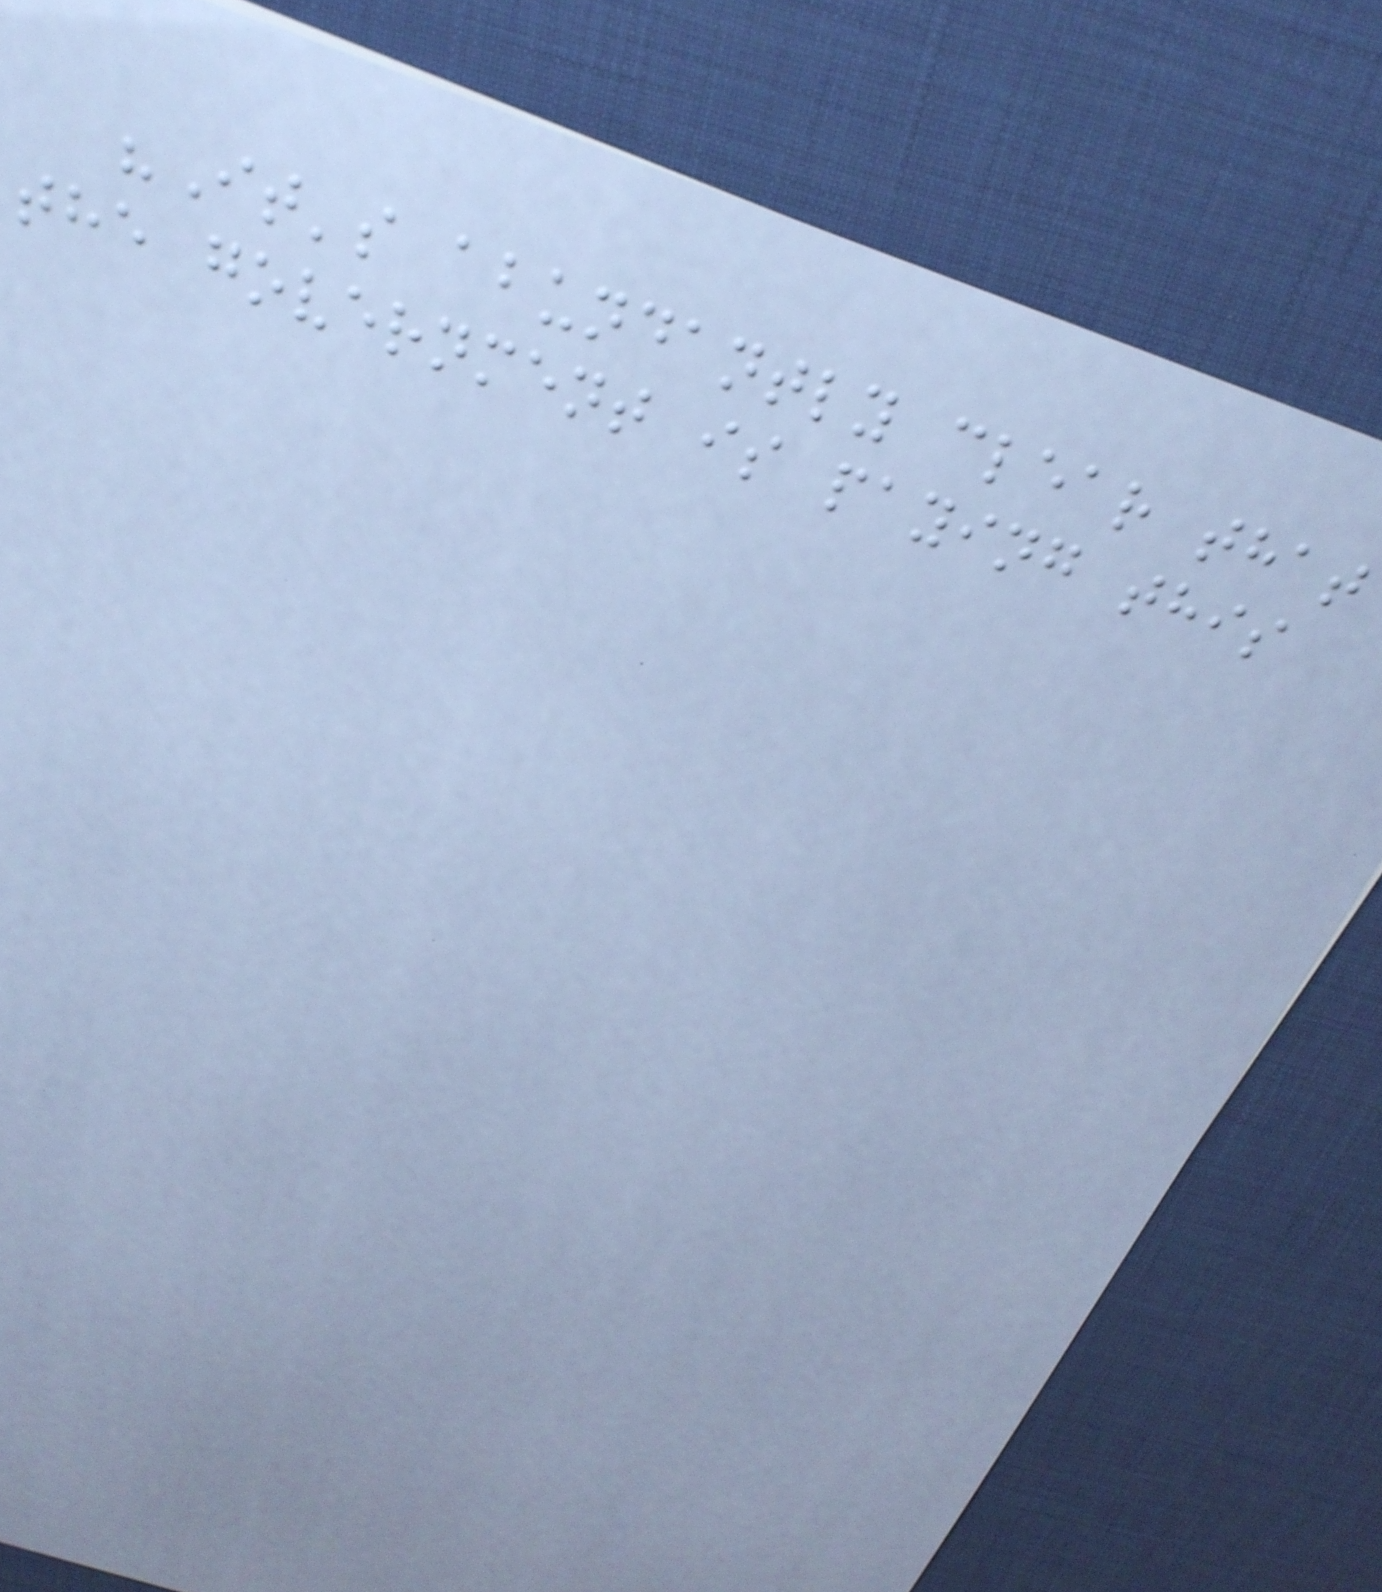"It's abundantly clear that
the government is paying this
